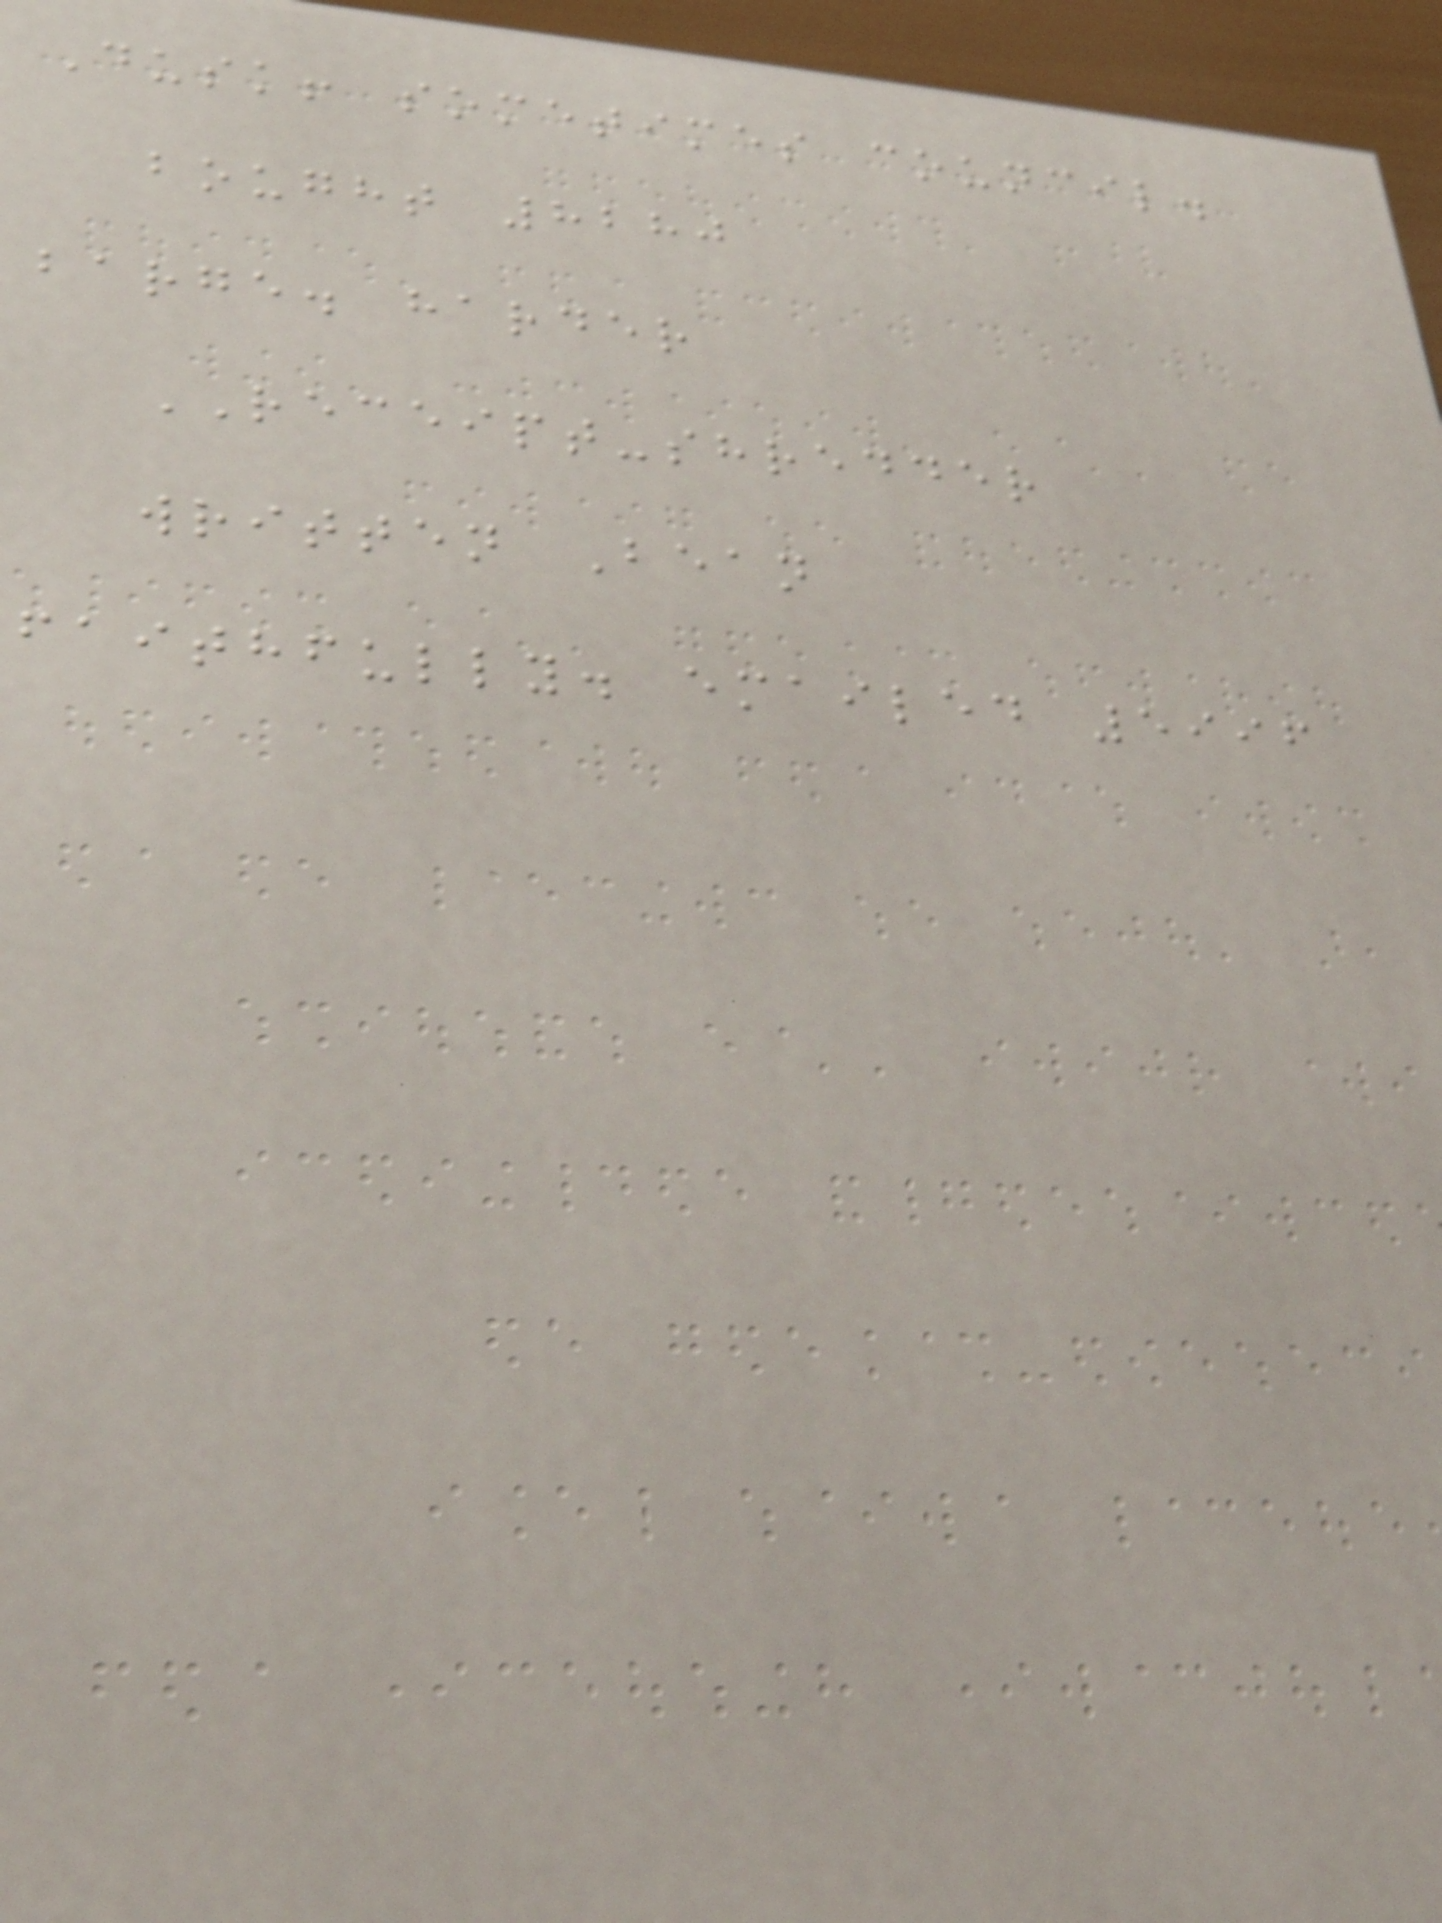Dusk! sometimes council.
bought 8280
barge. harder
RECEIPT-shredder
written Bean
faithfully. emailed 5996
